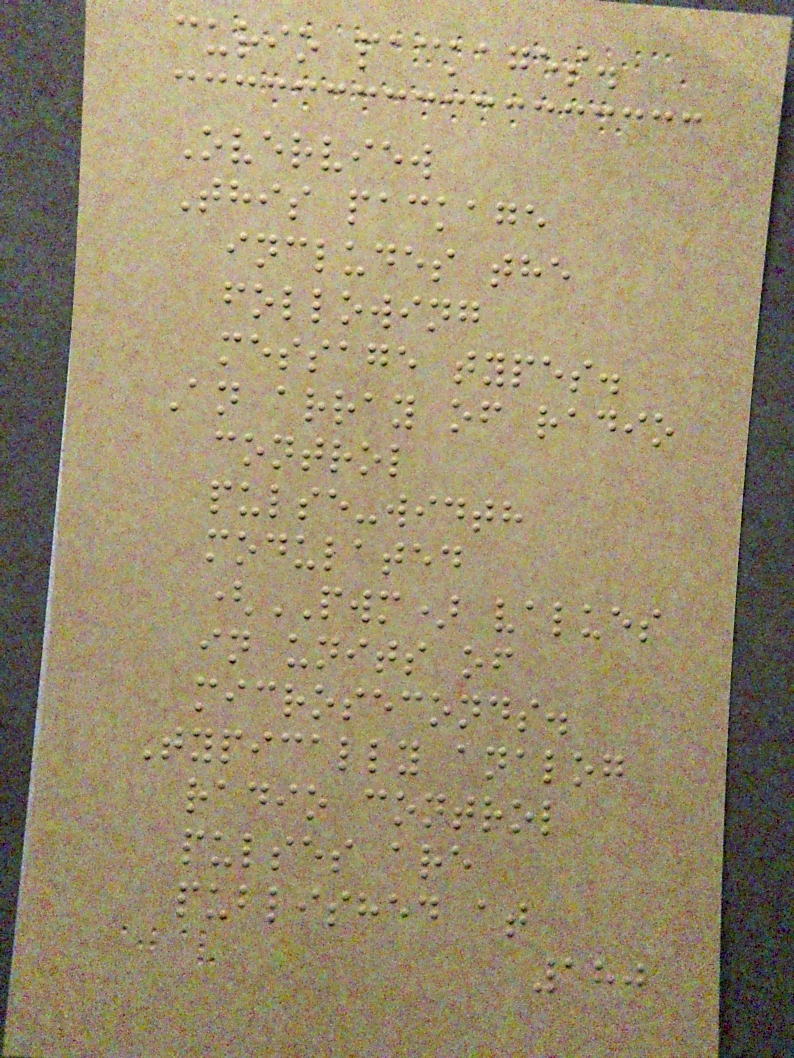curio packages.
Overview
This package
includes the
following
message types.
An array of radio
control
pulse-width
modulated
(PWM) values
in units of
microseconds.
Typically analog
radio control
pulses are
published at
180
